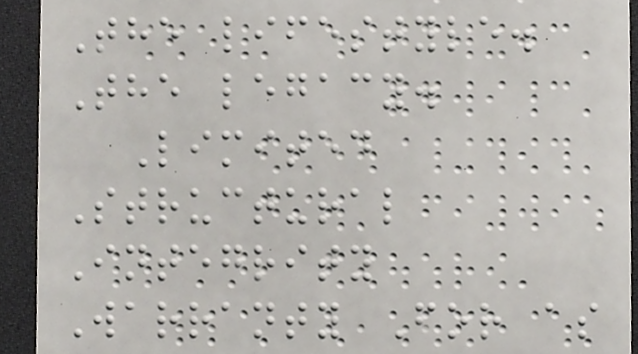The lifestyle.
The legacy.
Limited
Structural
Integrity
Warranty For as
